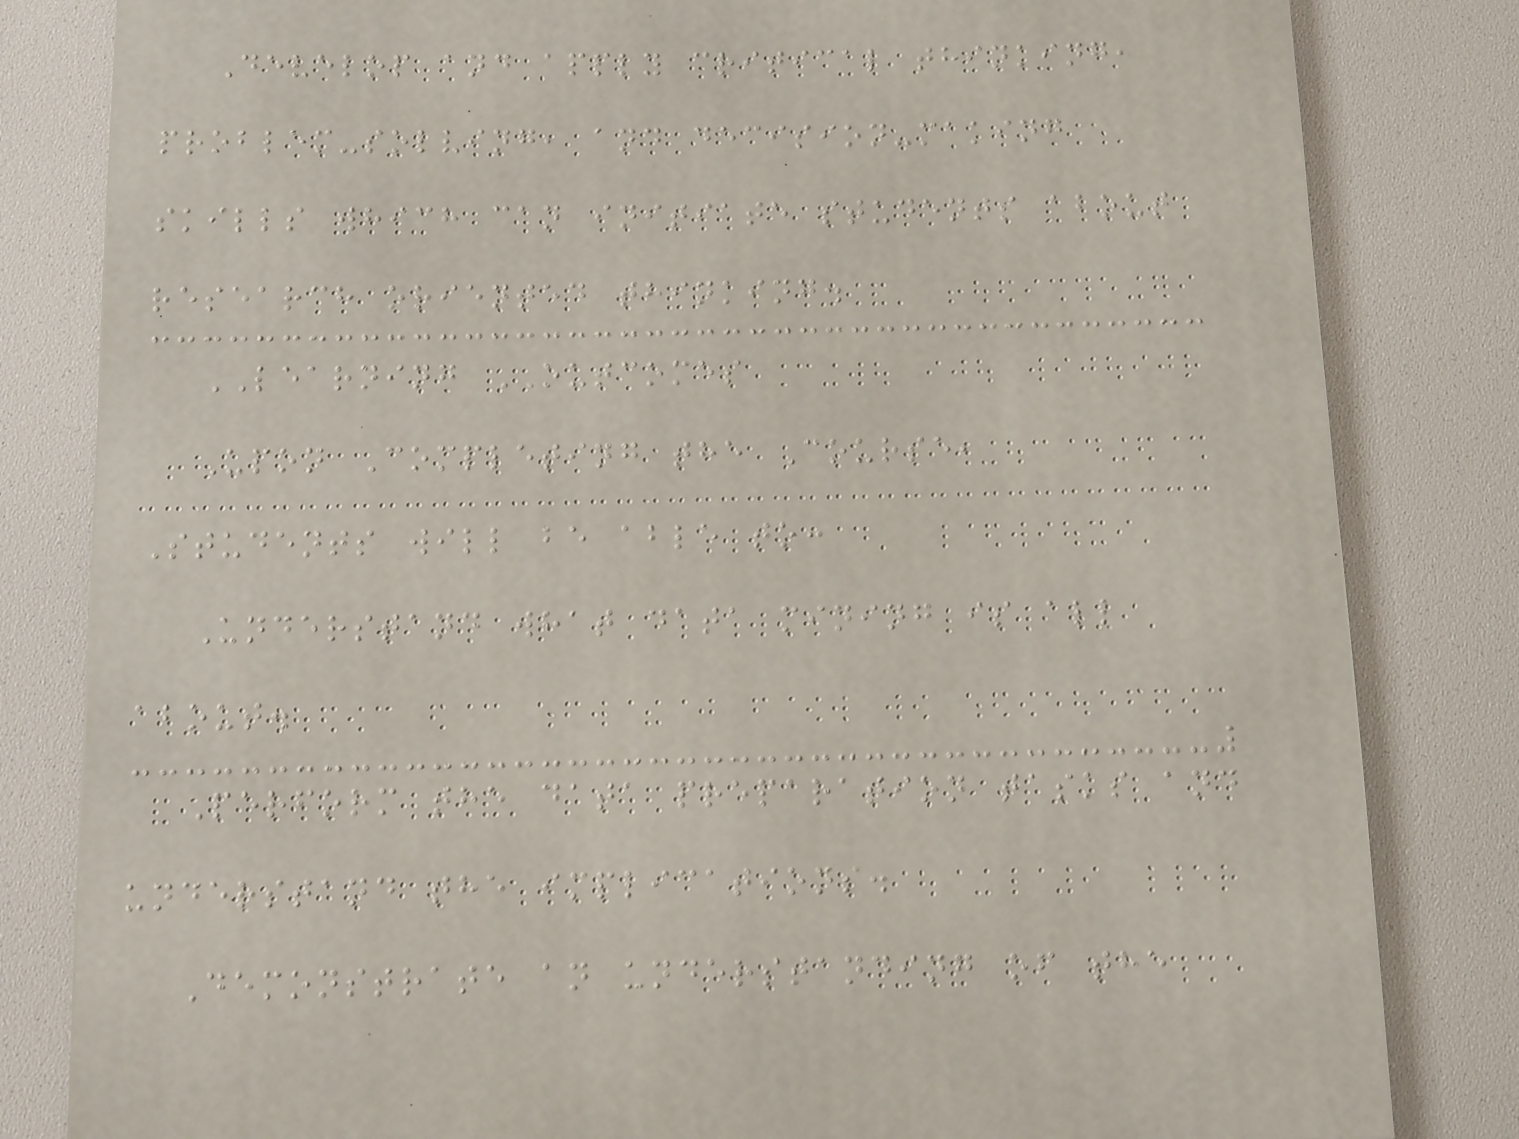Develop and apply critical thinking,
problem-solving, and decision-making
skills which can initiate students about
research oriented thinking.
LEARNING OUTCOMES
Upon Completing the Course,
Students will be able to:
Understand what data mining is all
about.
Perform the data preparation tasks and
understand the implications.
Demonstrate an understanding of the
